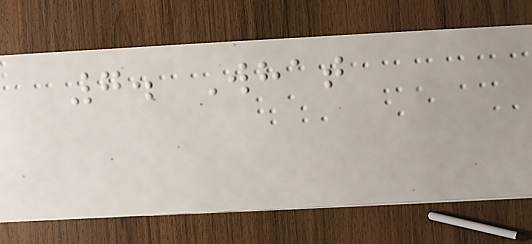7. What
